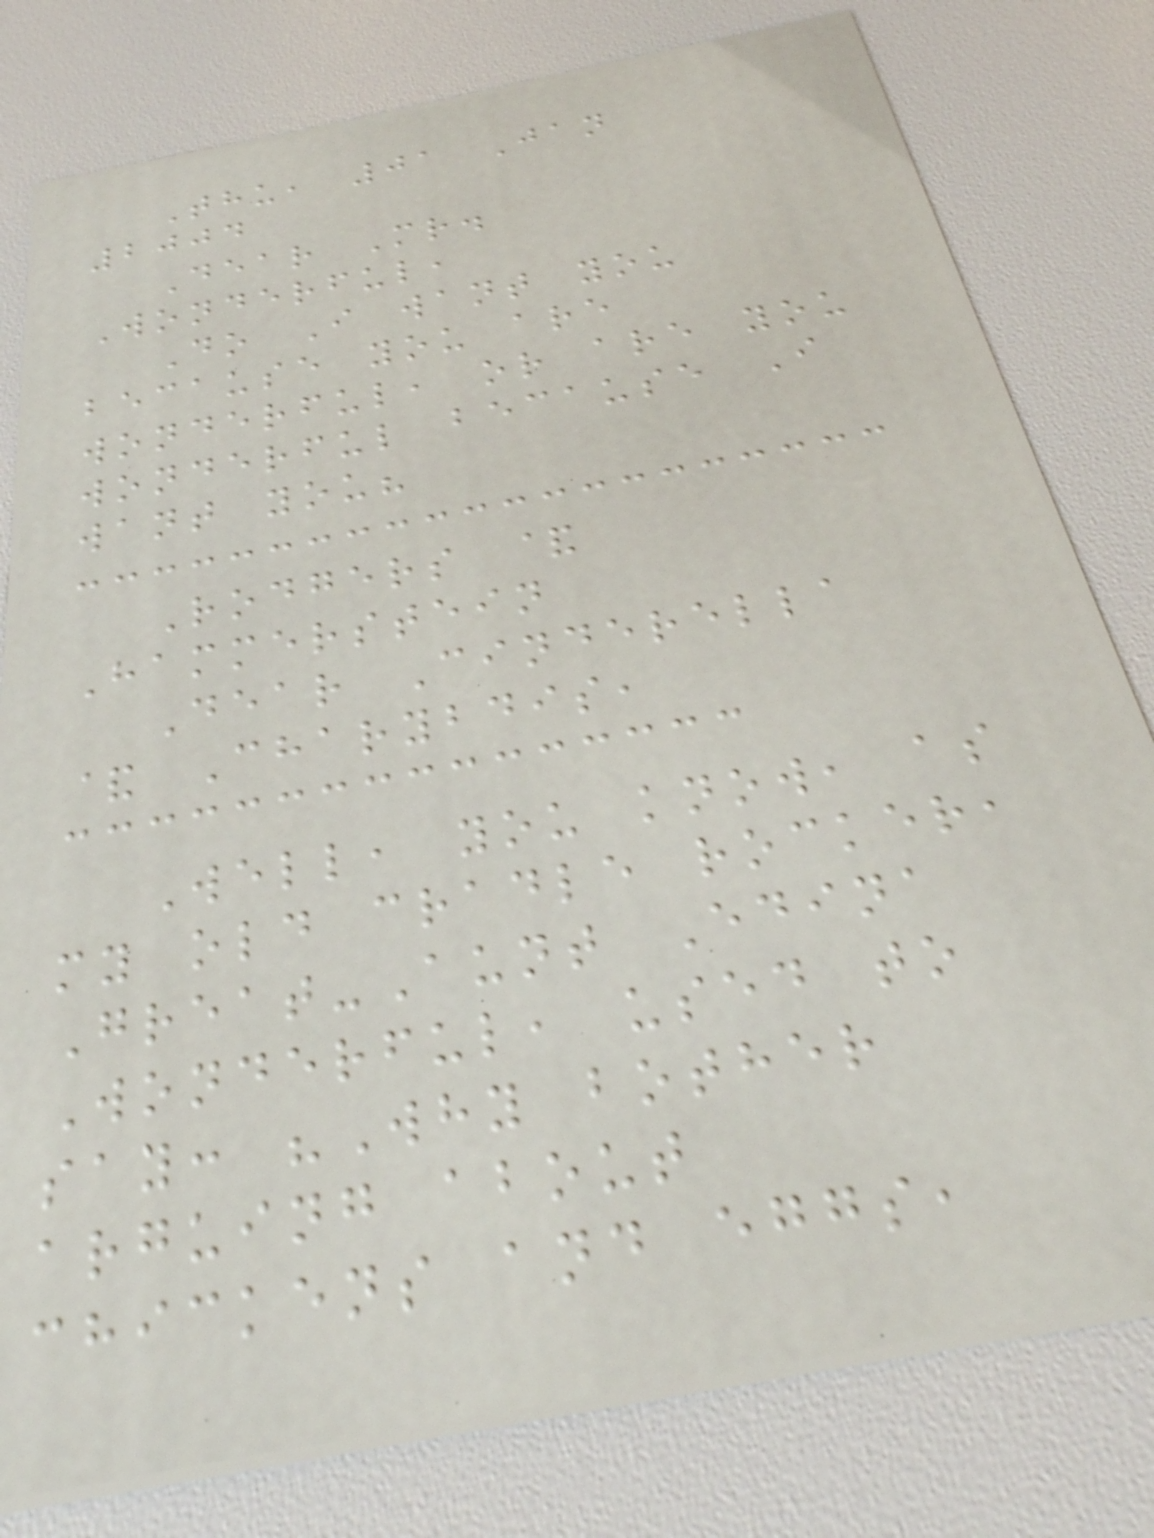Thu, 01 Jan
2004
Dear Mr.
Wonderful,
Do I want you
because you are
wonderful, or are you
wonderful because I
want you?
Rodgers &
Hammerstein
Dear Cinderella
& Charybdis,
Well, you know, as
my old cradle rocker,
Great-Aunt Edina
Wonderful, used to
say: "Why bother
arguing about
chickens and eggs,
